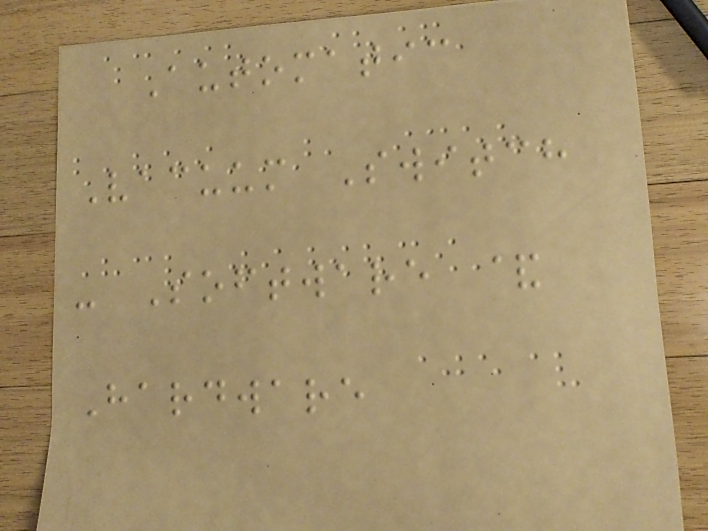Automatic
Vacuum Switch
- Software &
Hardware
